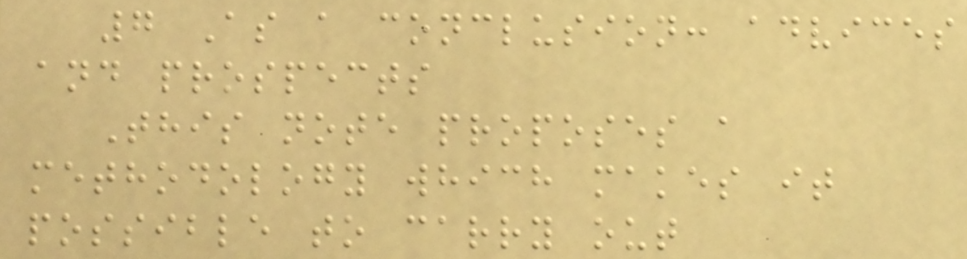7 As a conclusion: advices
and prospects
This note proposes a
methodology which makes it
possible to carry out
